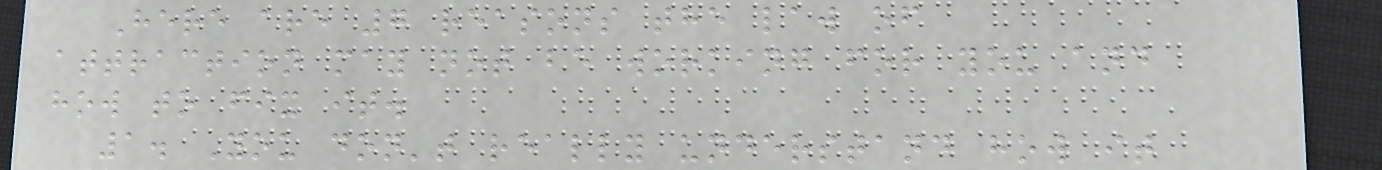Here are 7 reasons the law of
attraction may not be working for you and
how to fix it.
1. You don't really understand how it
